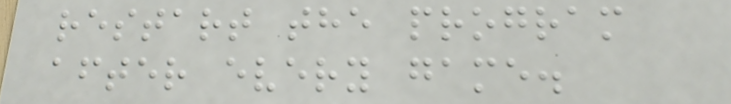restart the program
after every game.
